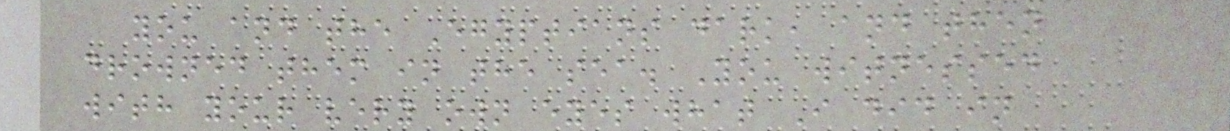you and the Egyptians dark, and then
drowned them in the sea. You witnessed
with your very own eyes what I did in
